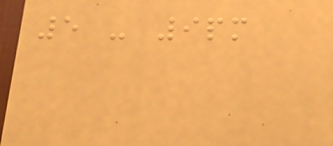5 - 9pm
